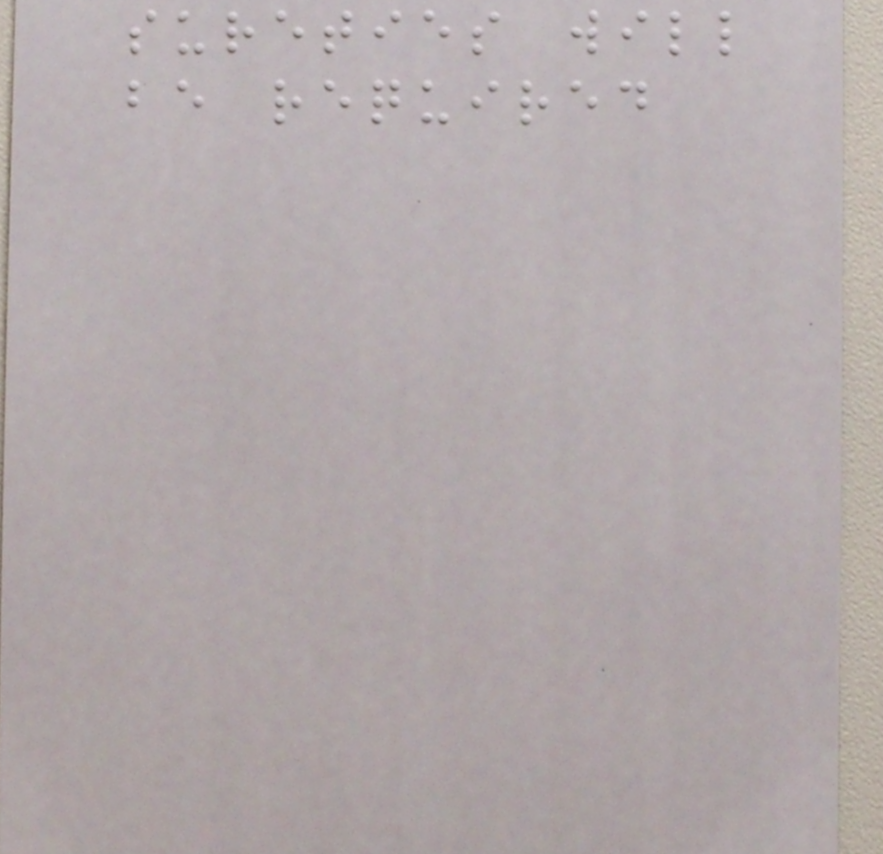sureties will
be required
